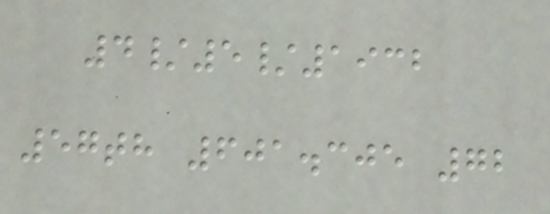4/5/1932
57th 601.305 72
